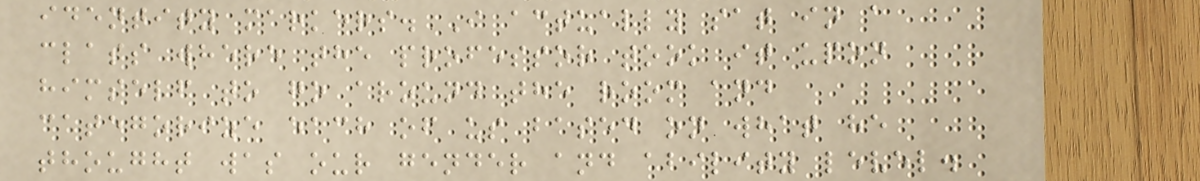identity markers. I actually sat in a
class where the professor took it upon
himself to go around the room and
categorize each of us based on what he
thought was our gender and ability level.
